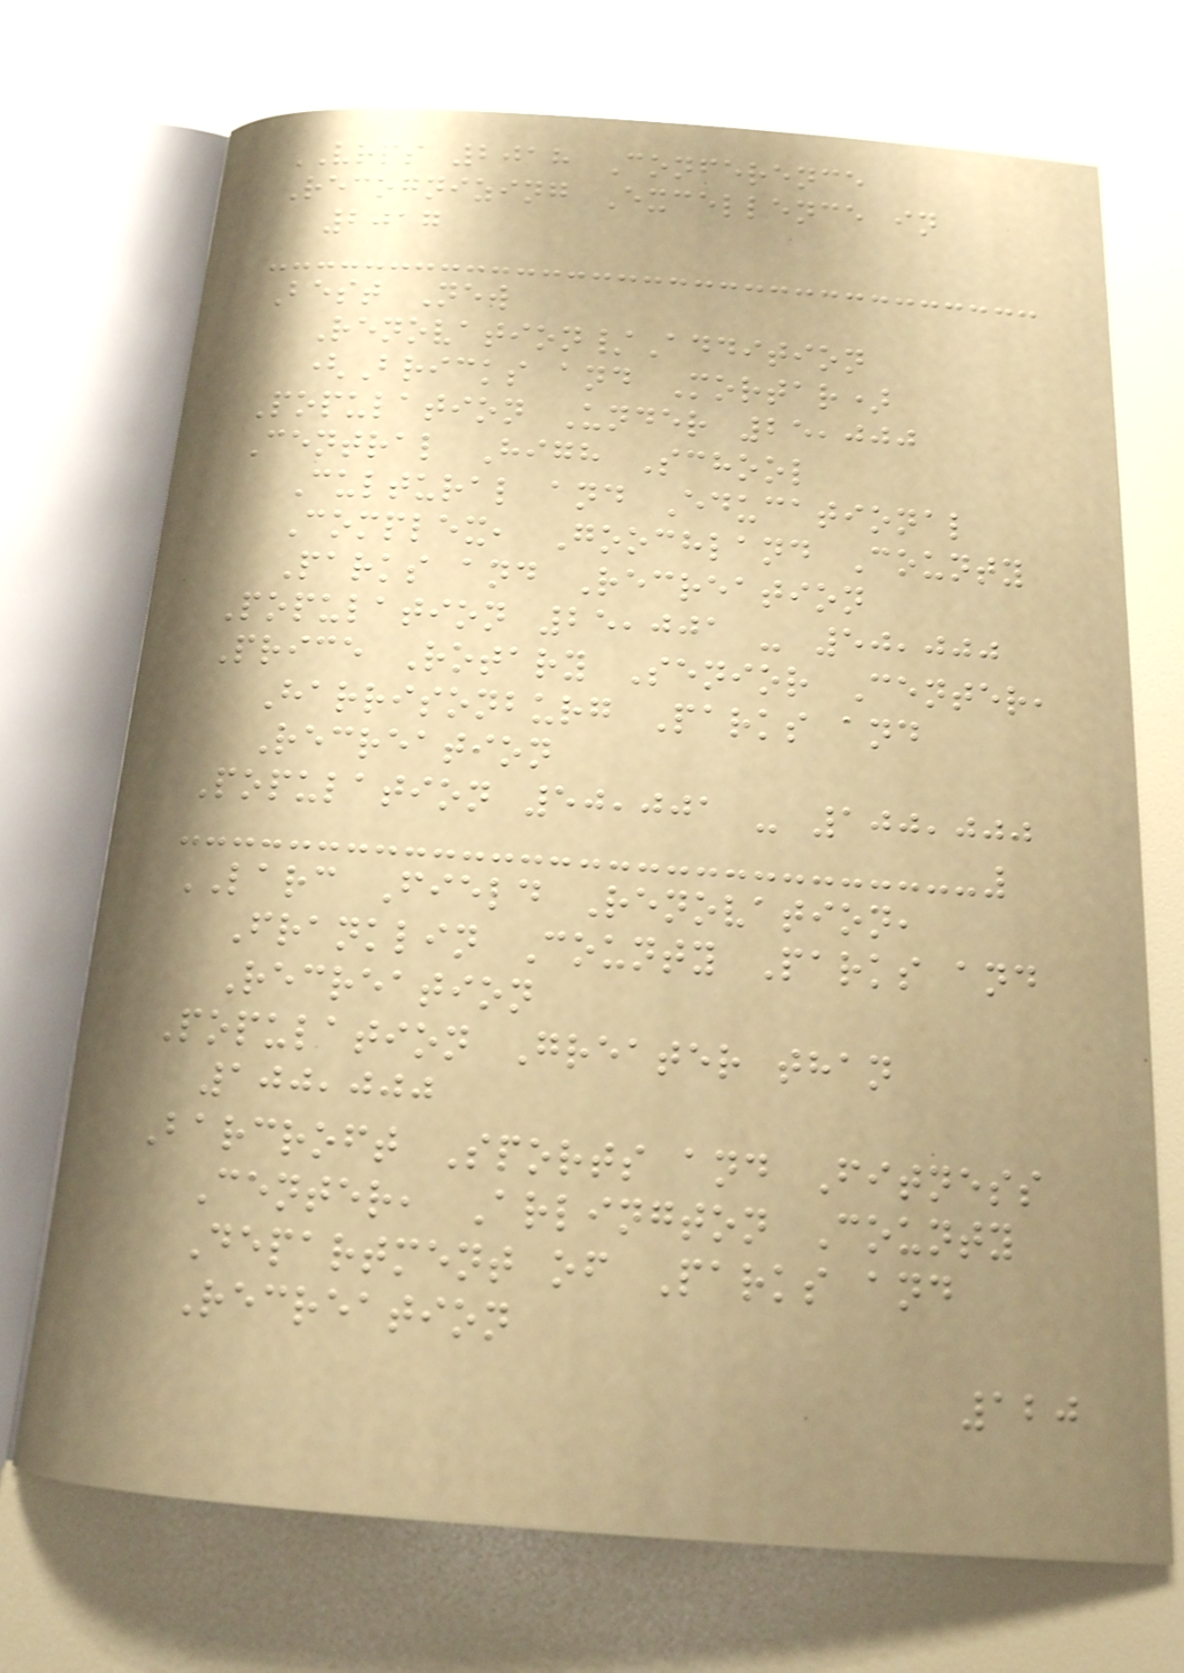VRPS 2018 Conference
Recognizing Excellence in
2017
Best New
Renovation/Addition
(Bricks and Mortar)
Population Under 25,000
Central High School
Cultural and Educational
Complex, Goochland County
Parks and Recreation
Population 25,001 - 50,000
Price Rotary Senior Center,
Harrisonburg Parks and
Recreation
Population 50,001 - 100,000
LARC Field Renovation,
Franklin County Parks and
Recreation
Population Greater than
100,000
Barcroft Sports and Fitness
Center, Arlington County
Department of Parks and
Recreation
120
